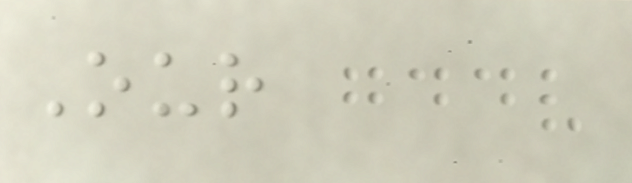Our
